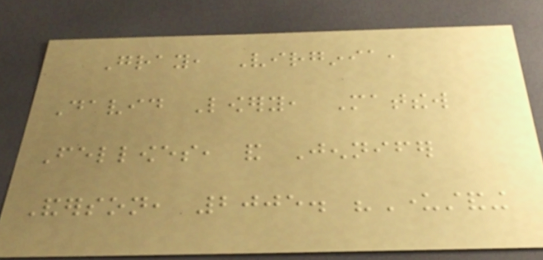Gray, Virginia,
David Lowery, Matthew
Fellowes, and Jennifer
Anderson, 2005. "Understanding
